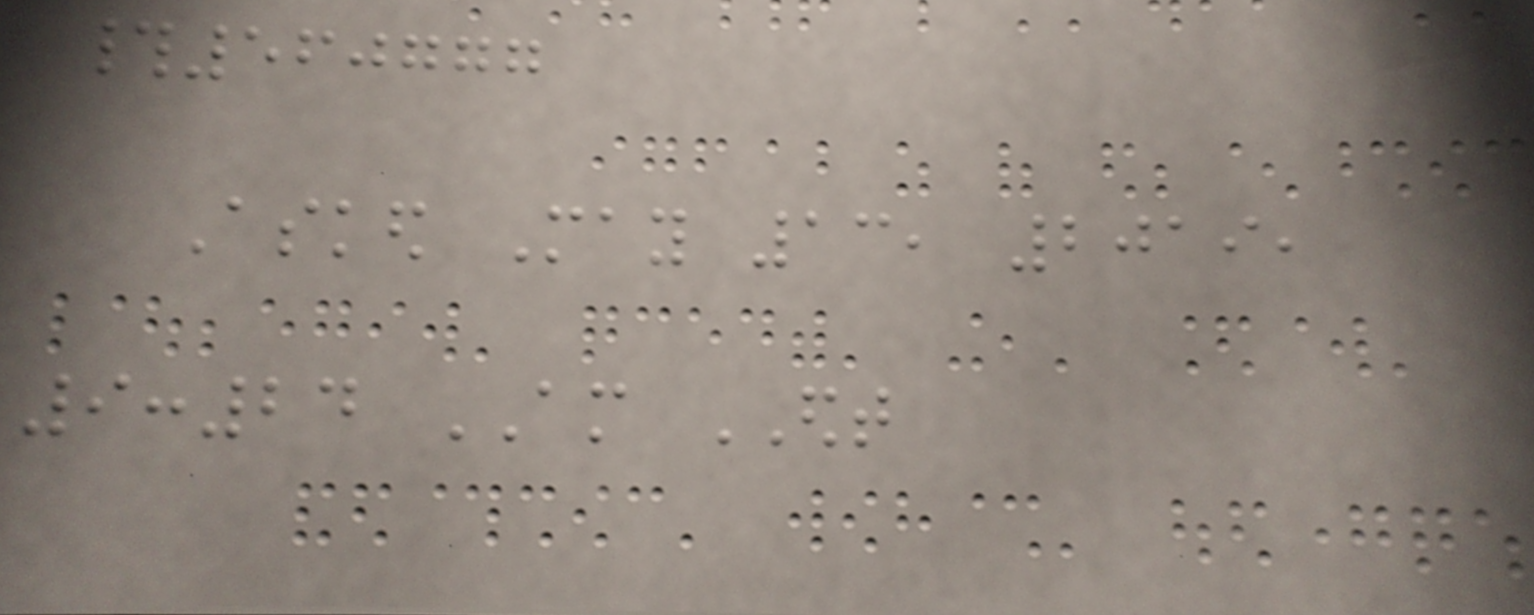#560777
Asked May 13, 2019,
9:24 AM EDT
